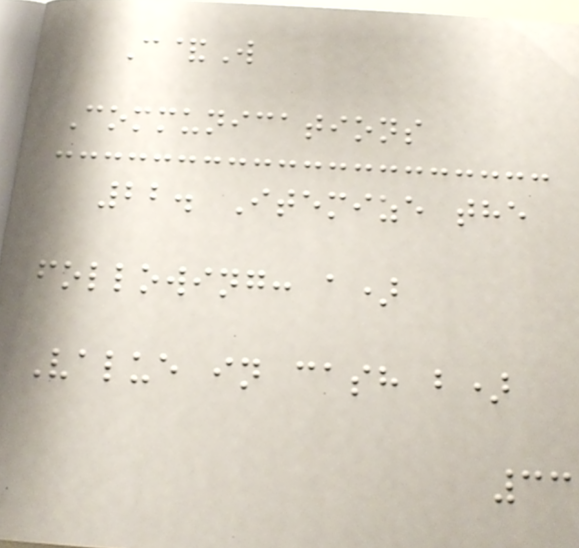C&W
Communications
22. Itemize the
following: a)
Value in cash b)
33
